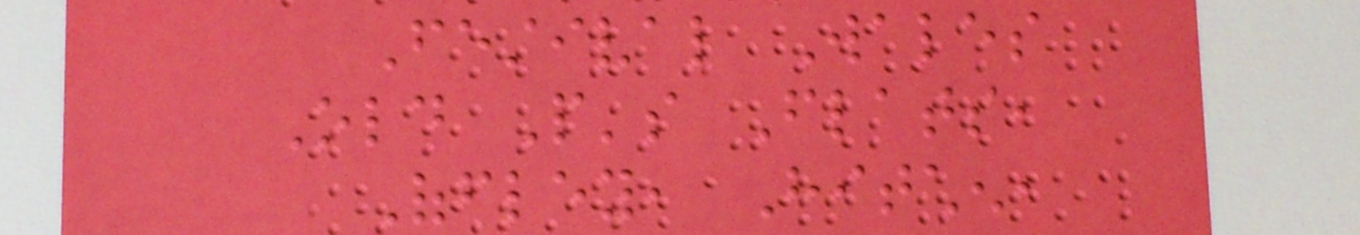Festival Wales
Old People's Flats,
Offley, Hitchen,
